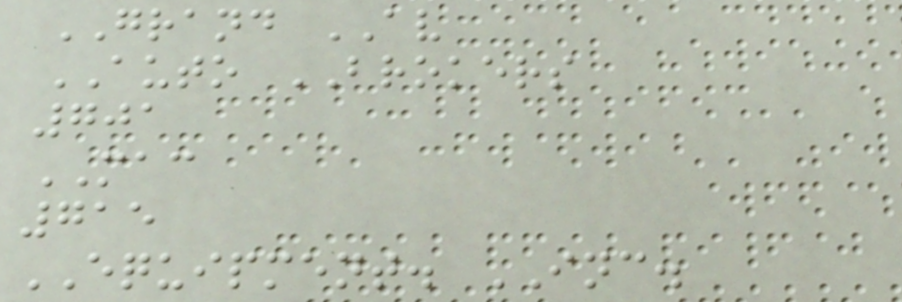GRAND AV
AUTO BROKERS
701
MAC
715
EQUIPMENT. INC.
